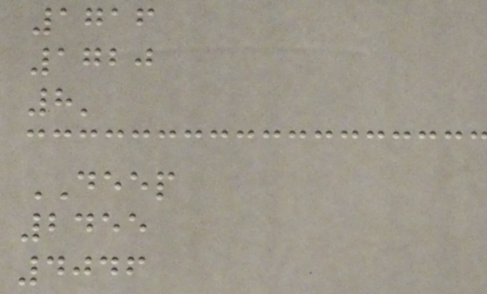1716
1720
8'
DEEP
2455
4046
